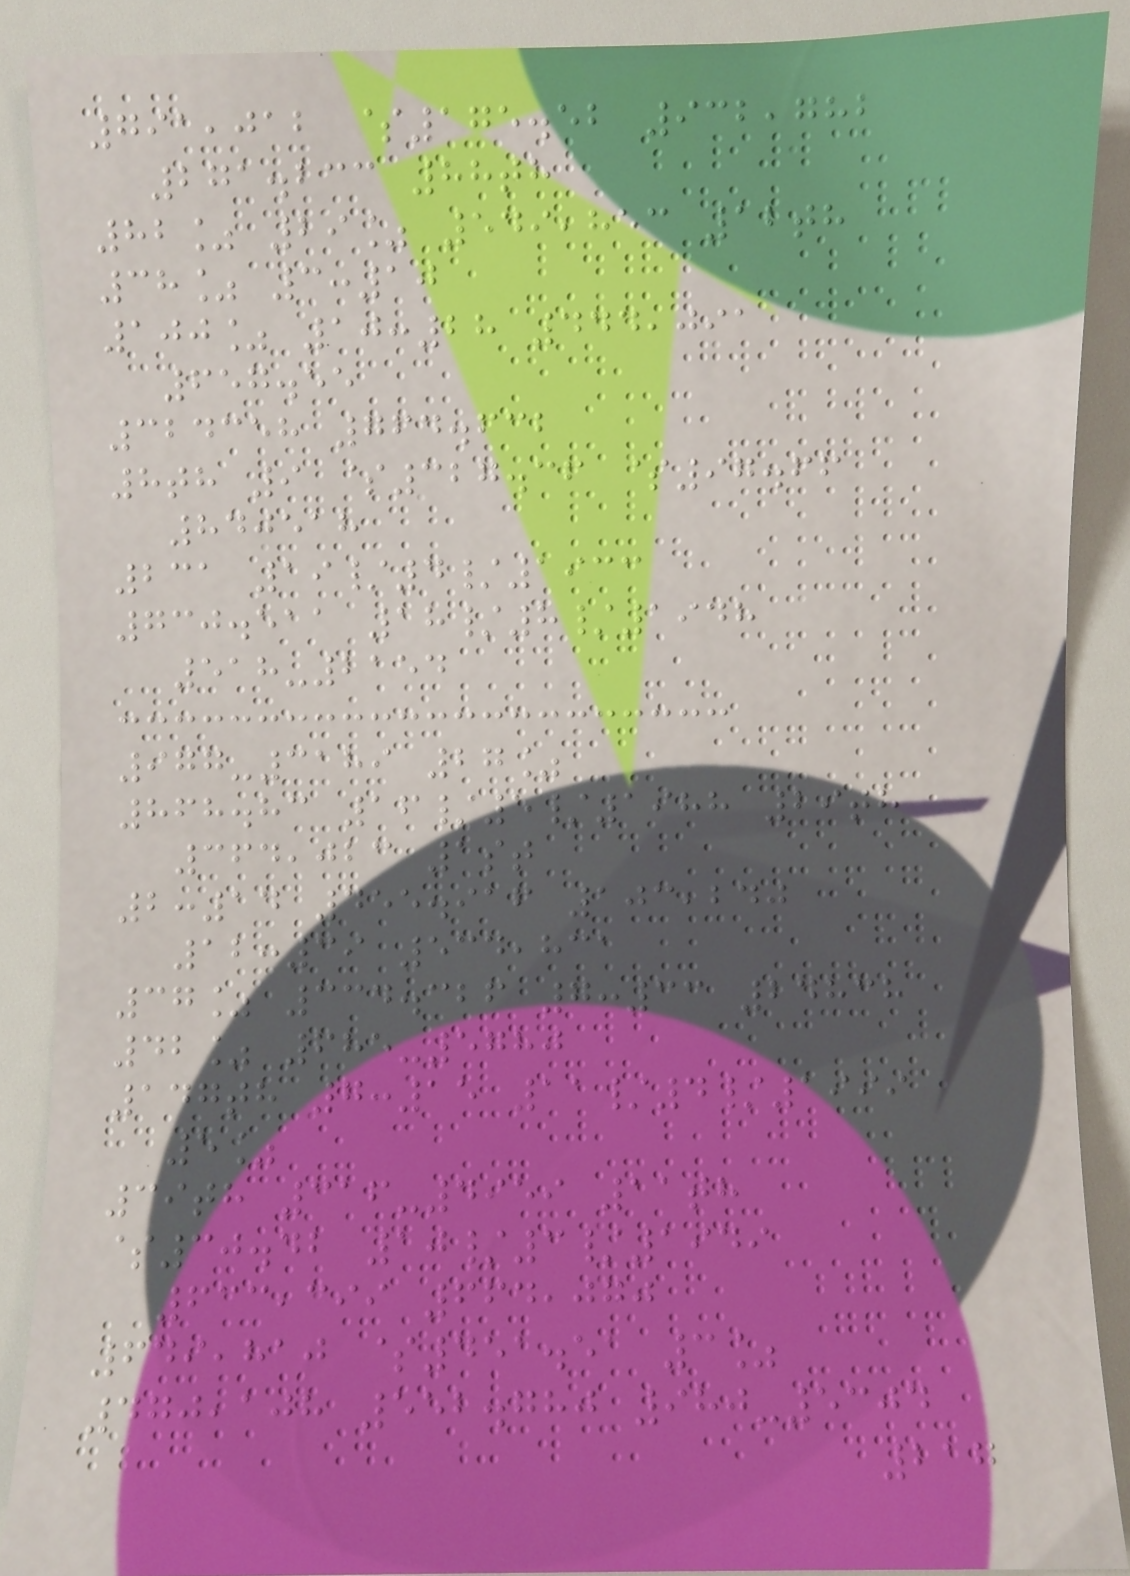791,012 $175.52 932,782
271.233 88th
82% 29% 549,853 12th
38% 3:10
100% 10:28 444,091
657.55
324358 764.632
8th 9 $327.36 $97.66
840518
231 19/4/1933
730.511 18/8/1948
518-2154
977-3189 27%
868.83 16/5/1988 29th
364,023 1st
2:14 455.916 103,240
12:39 534,831
37% 334.326 7:33 24838
42% 685-5780
147th 7:15 11/4/1999
5%
39th 316-4959 11th
$30.42 10/3/1949
633,399 664,070
649,810 $451.51 3%
470,108 552.780 980-5304
217
